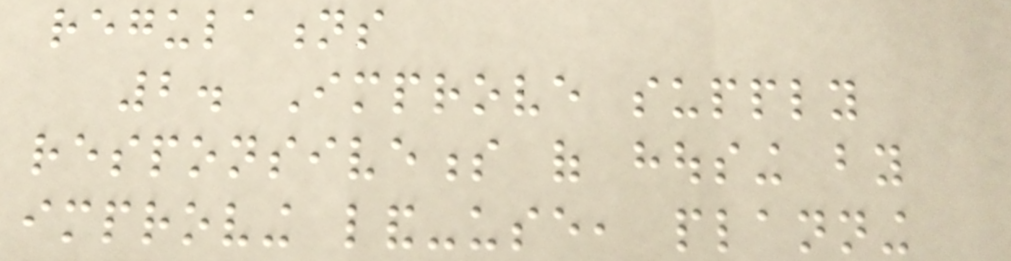regulations
2. Improve supply
responsiveness of housing by
improving land-use, planning
